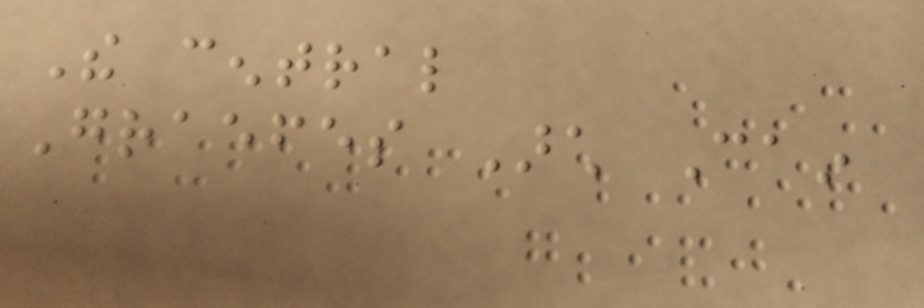The central
Graefes Arch Cain
